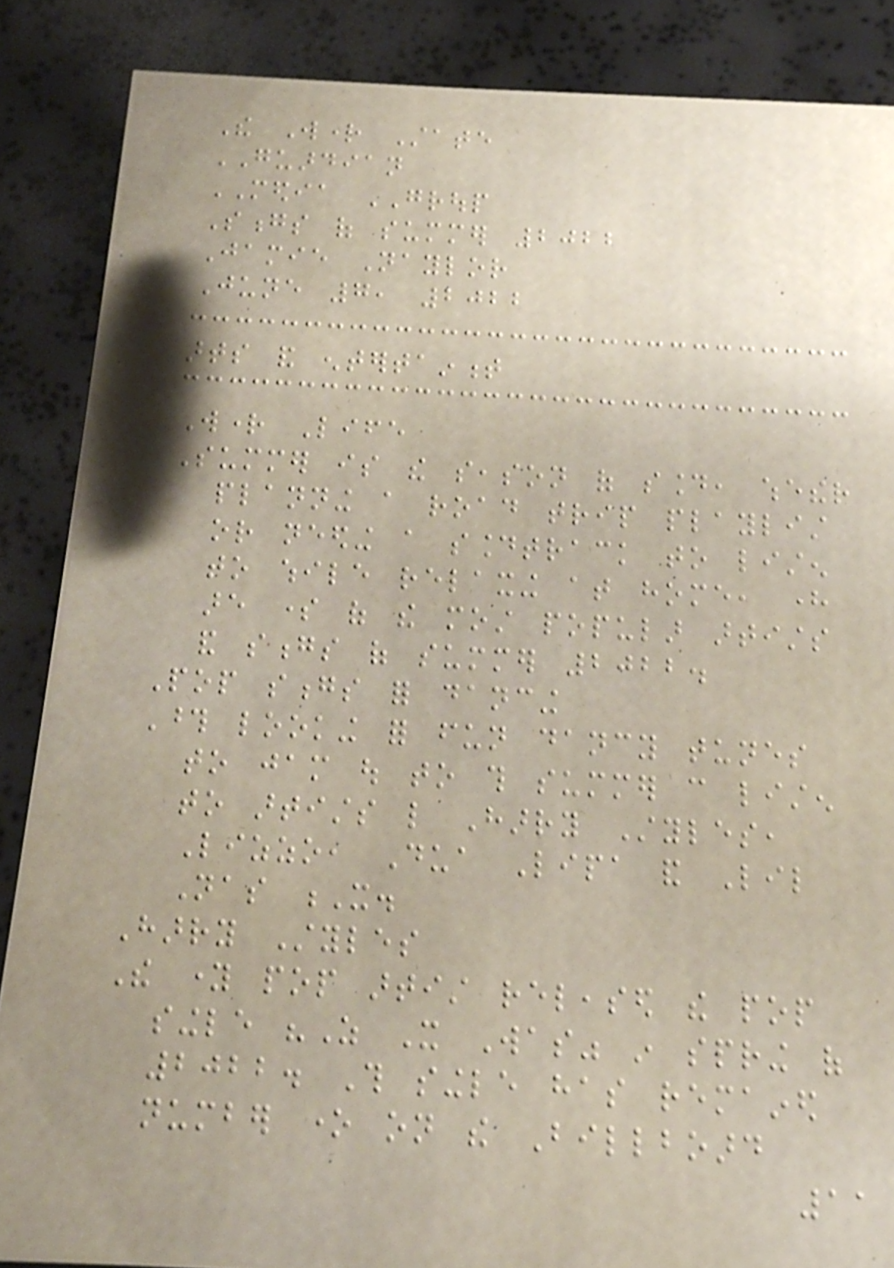The Wright State
GUARDIAN
MEDIA GROUP
Songs of summer 2022
Jamie Naylor
June 7, 2022
arts and entertainment
Wright Life
Summer is the season of sound, whether
planning a road trip playlist
or needing a soundtrack to listen
to while relaxing at home, here
are some of the most popular artists
and songs of summer 2022.
Pop songs for dancing
Those looking for fun dancy tunes
to jam out to this summer can listen
to artists like Harry Styles,
Lizzo, Dua Lipa and Lil
Nas X.
Harry Styles
The young pop artist released the pop
single "As It Was" in spring of
2022. This single has remained
number one on the Billboard
11
